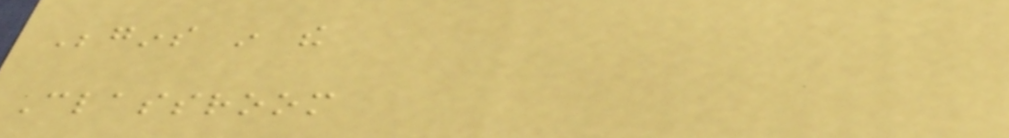Begins in the
Classroom
